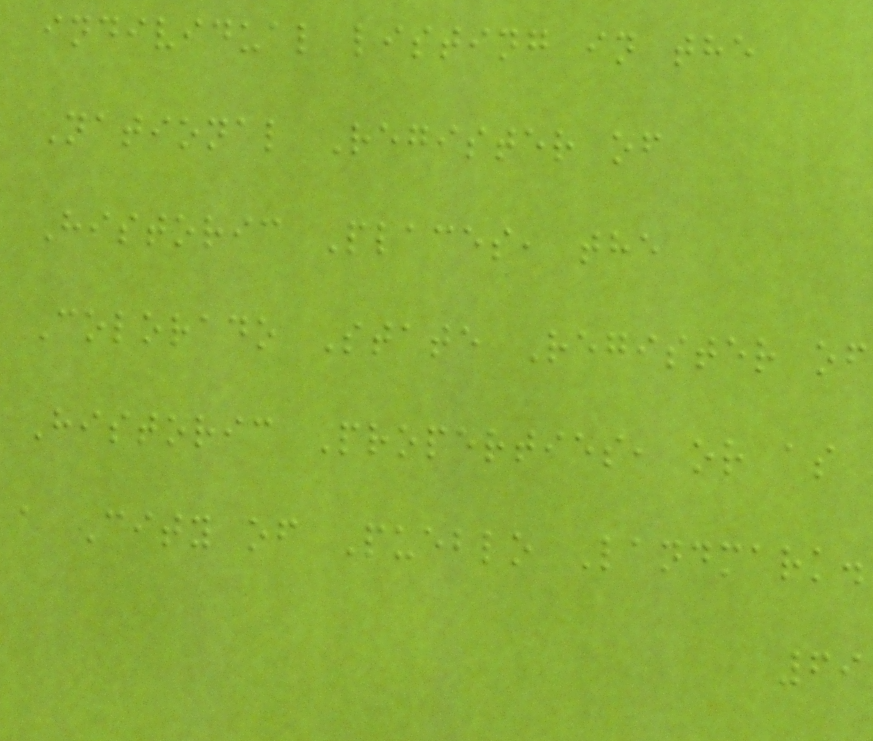individual listing in the
National Register of
Historic Places, the
Colorado State Register of
Historic Properties, or as
a City of Pueblo Landmark.
69
